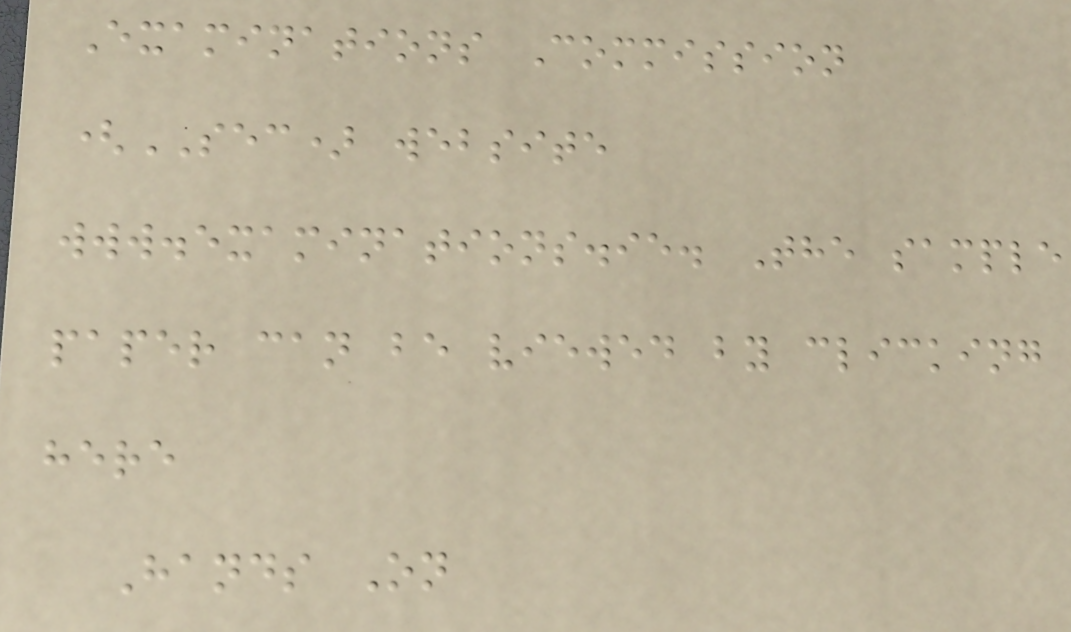Examinations Commission
(SEC) website
www.examinations.ie. The sample
paper can be viewed by clicking
here
Hands On
